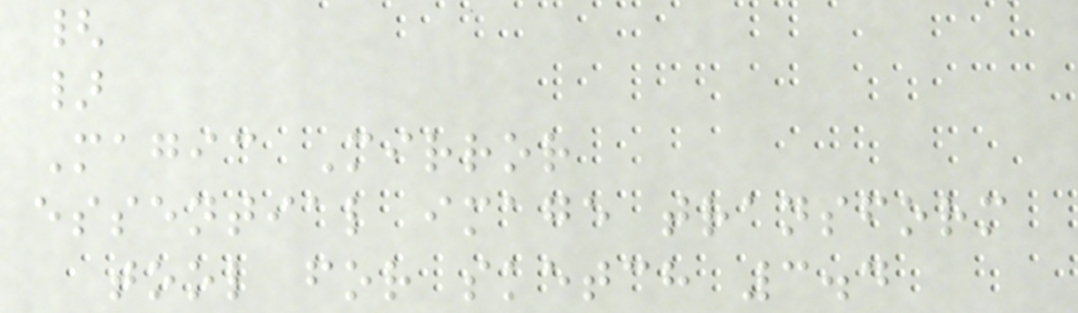{
}
Magic Mirror
essential image transform
tool for sketch 3.4
